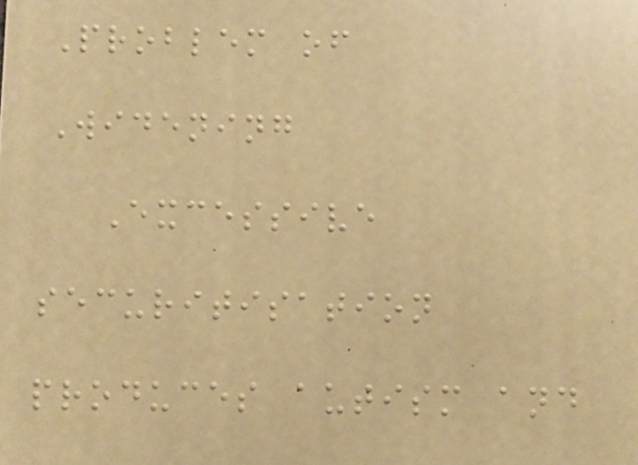Problem of
Widening
Excessive
securitisation
produces autism and
